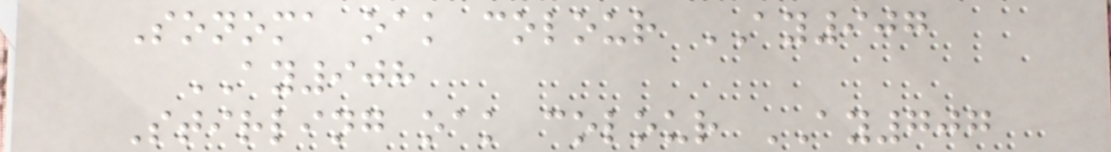Sonoma oak colour AY907
AY908
Stirling oak colour AY707
